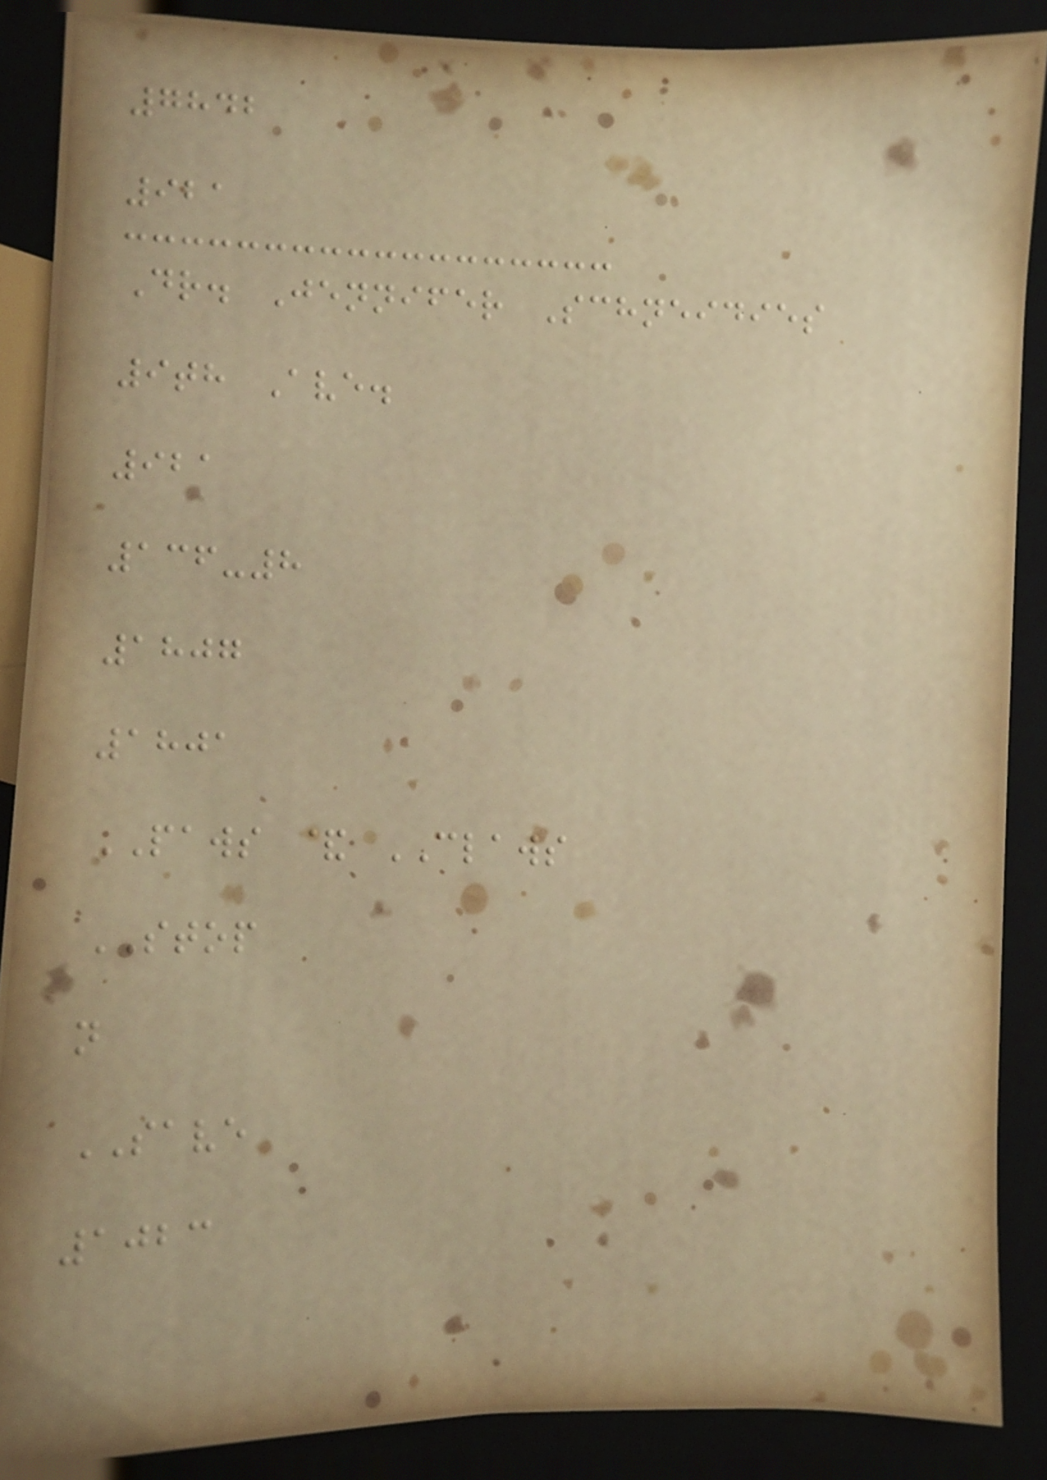7842
921
Dr. Jennifer Schneidies
9th Ave.
921
136-8
1807
1801
PAWS & CLAWS
STOP
n
SAVE
1023
